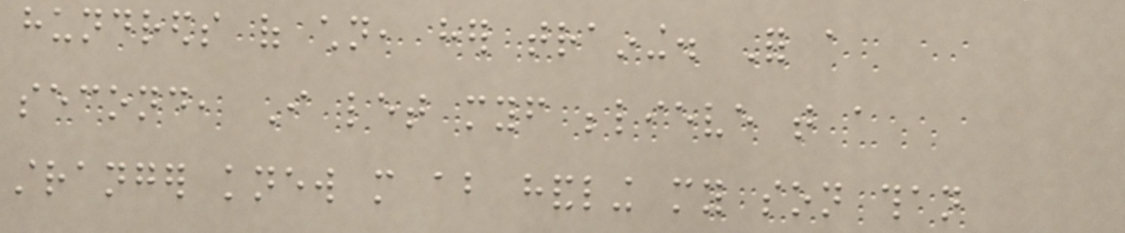hundreds of children, her training. For a
second, I let myself believe that a
stranger knew more about handling my son than
